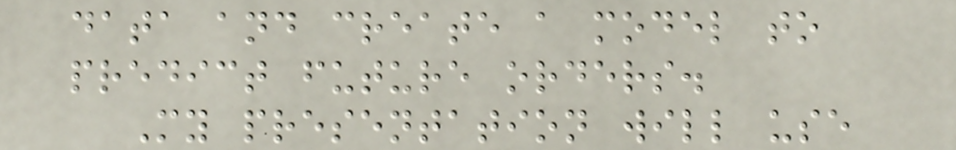data and create a model to
predict future orders.
My presentation will use
